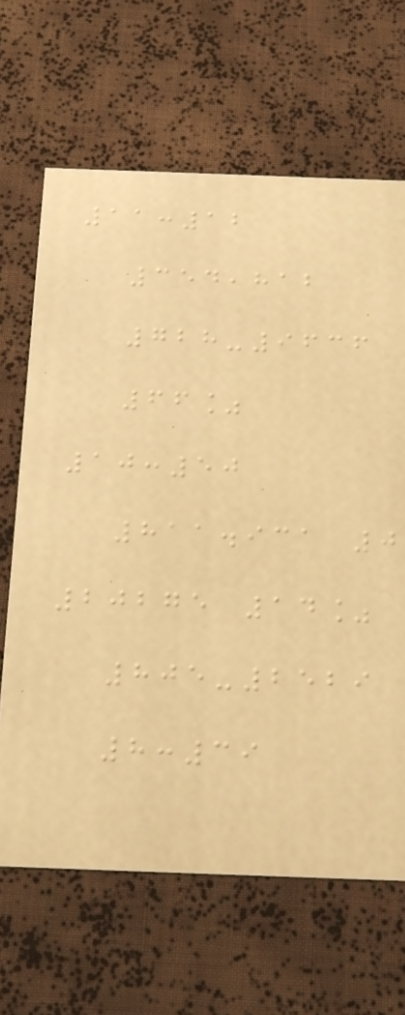11:12
354,812
728-9636
66%
10:50
811.931 0
20275 14%
805-2529
8:39
